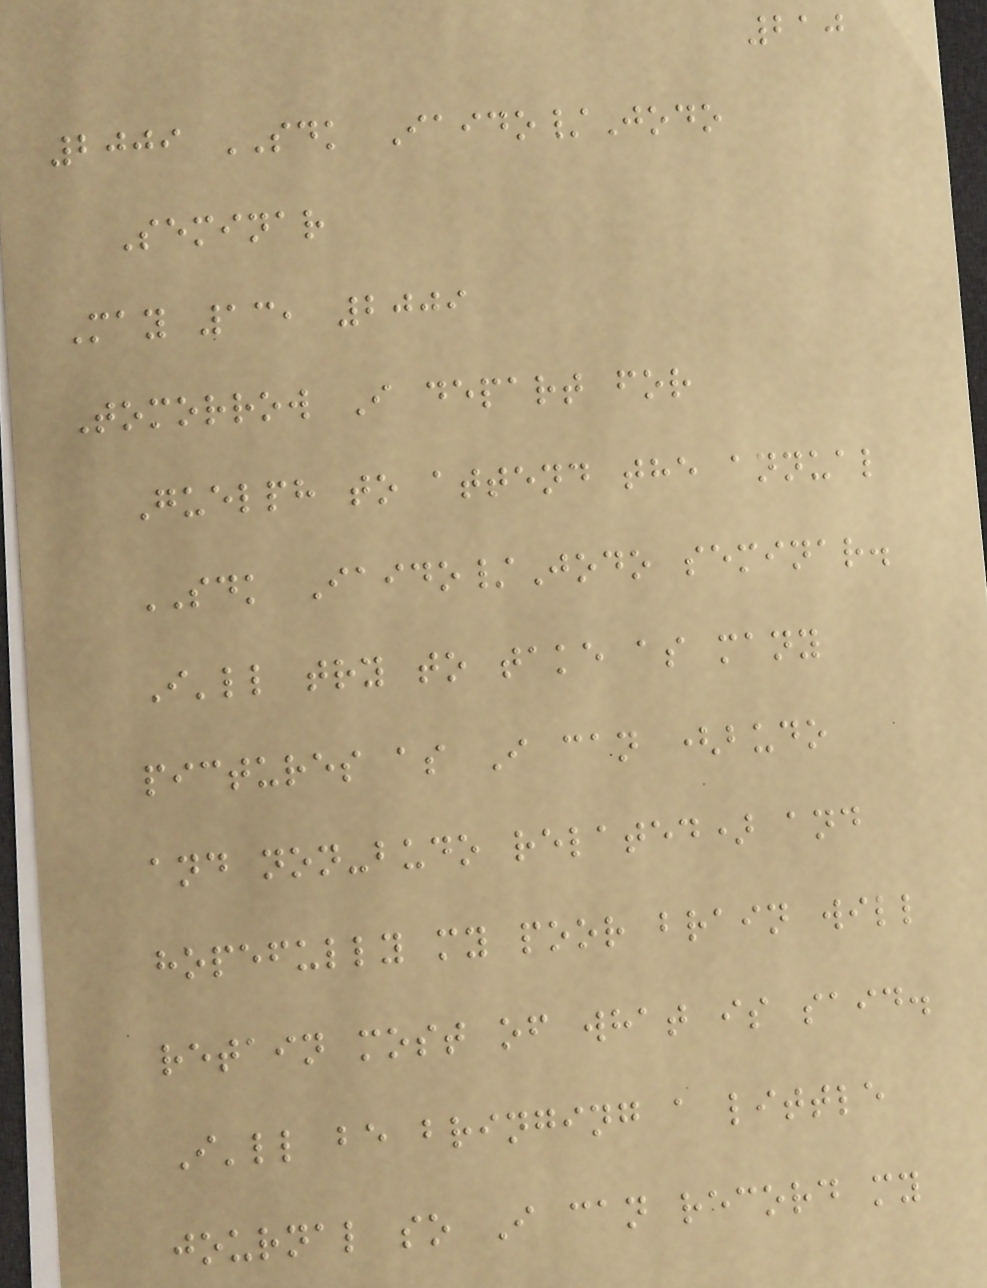210
2009 SDK Iaido/Jodo
Seminar
May 13, 2009
Tomorrow I depart for
Guelph to attend the annual
SDK Iaido/Jodo seminar.
I'll try to take as many
pictures as I can (budo
and non-budo related) and
hopefully my poor brain will
retain most of what is said.
I'll be bringing a little
journal so I can record my
